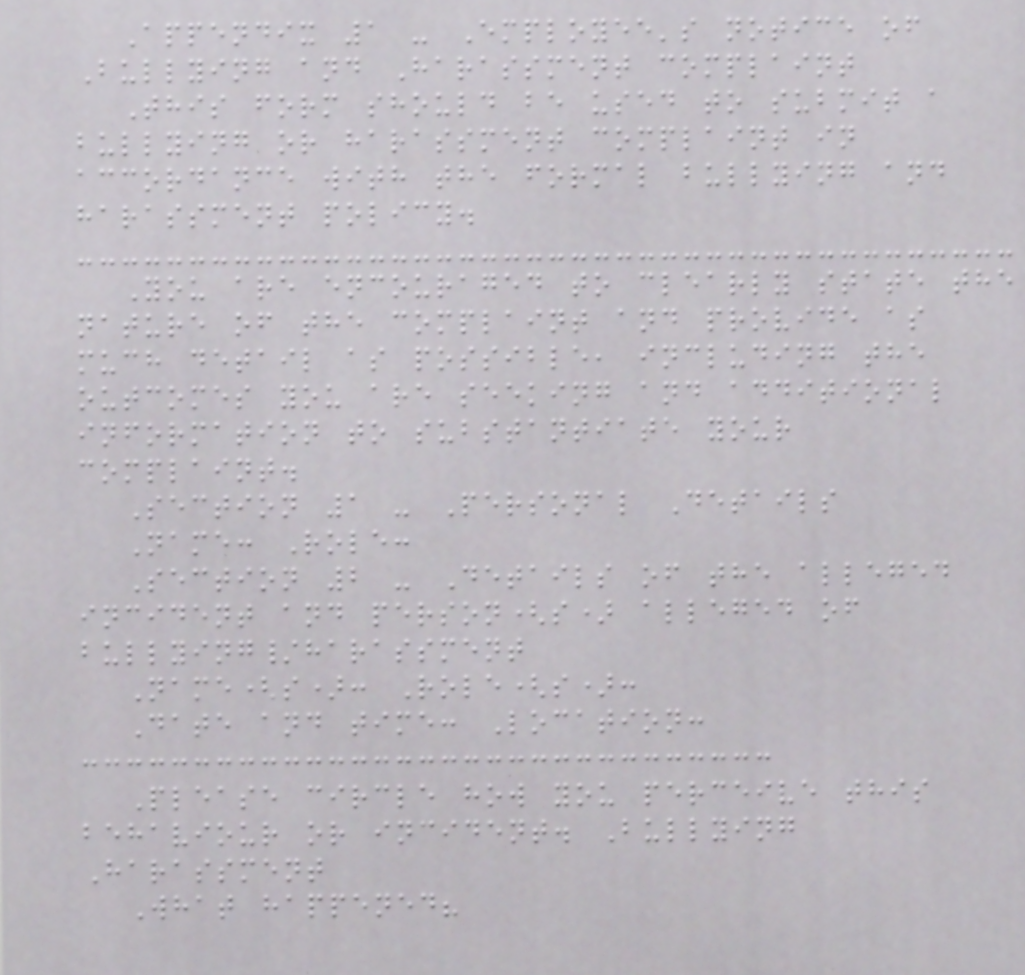Appendix 1 - Employee's notice of
Bullying and Harassment complaint
This form should be used to submit a
bullying or harassment complaint in
accordance with the formal bullying and
harassment policy.
You are encouraged to clearly state the
nature of the complaint and provide as
much detail as possible, including the
outcomes you are seeking and additional
information to substantiate your
complaint.
Section 1 - Personal Details
Name: Role:
Section 2 - Details of the alleged
incident and person(s) alleged of
bullying/harassment
Name(s): Role(s):
Date and time: Location:
Please circle how you perceive this
behaviour or incident. Bullying
Harassment
What happened?
